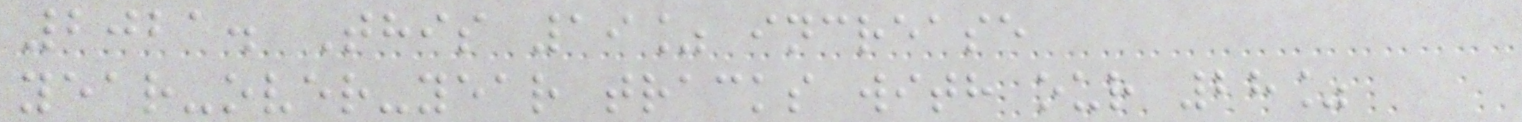2021. This 19% increase
year-over-year tracks with our 28%
